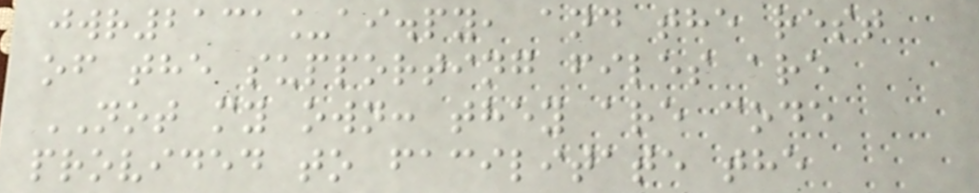jwr2131_ai.py, and the rest
of the supporting files are
NOT my own: they are code
provided to facilitate the
